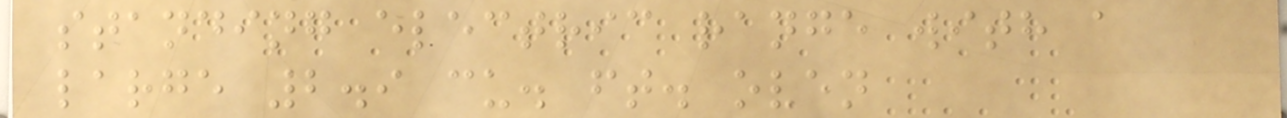standing electric range with a
large 2.9 cu. ft. oven
